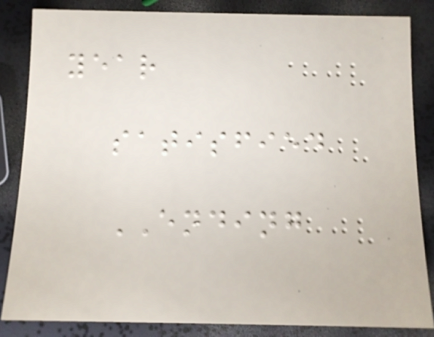year
satisfied
ENDING
